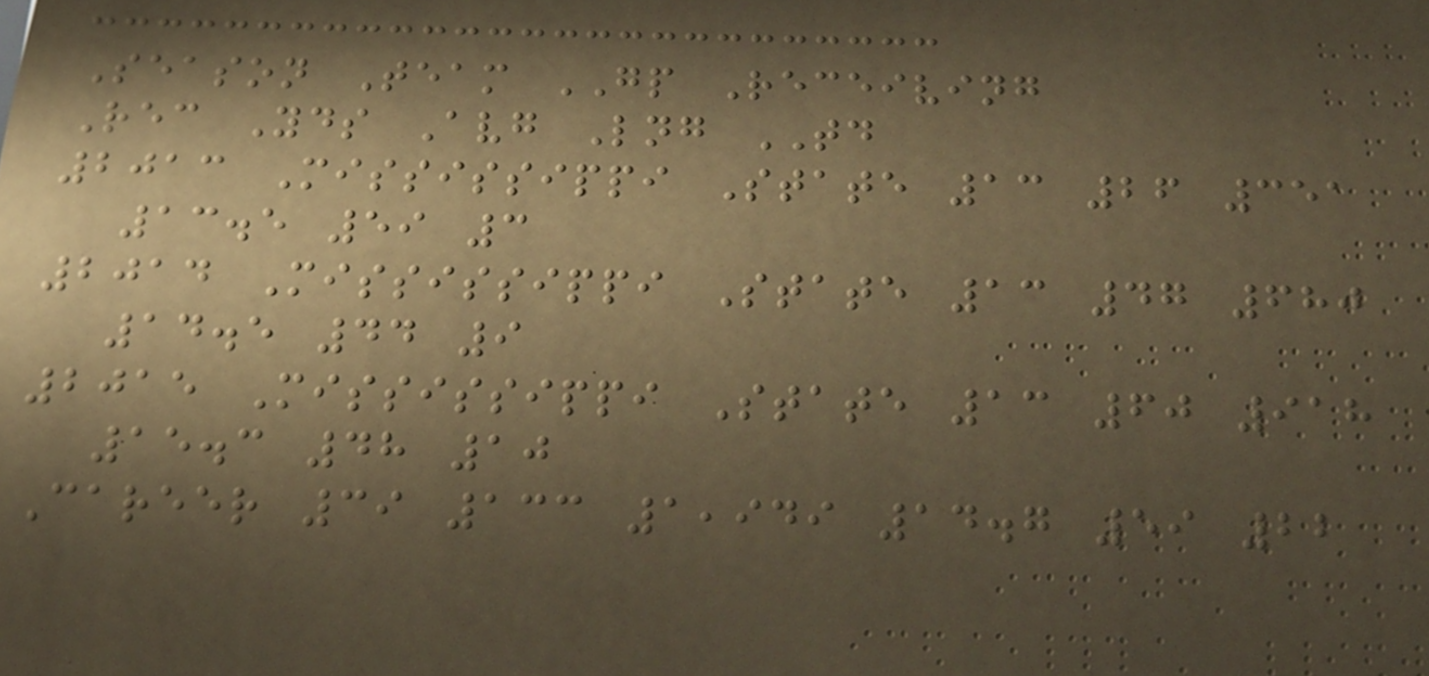Season Team GP Receiving
Rec Yds Avg Lng TD
2013 Mississippi State 13 26 351
13.5 59 3
2014 Mississippi State 13 47 680
14.5 44 9
2015 Mississippi State 13 60 918
15.3 48 10
Career 39 133 1,949 14.7 59 22
